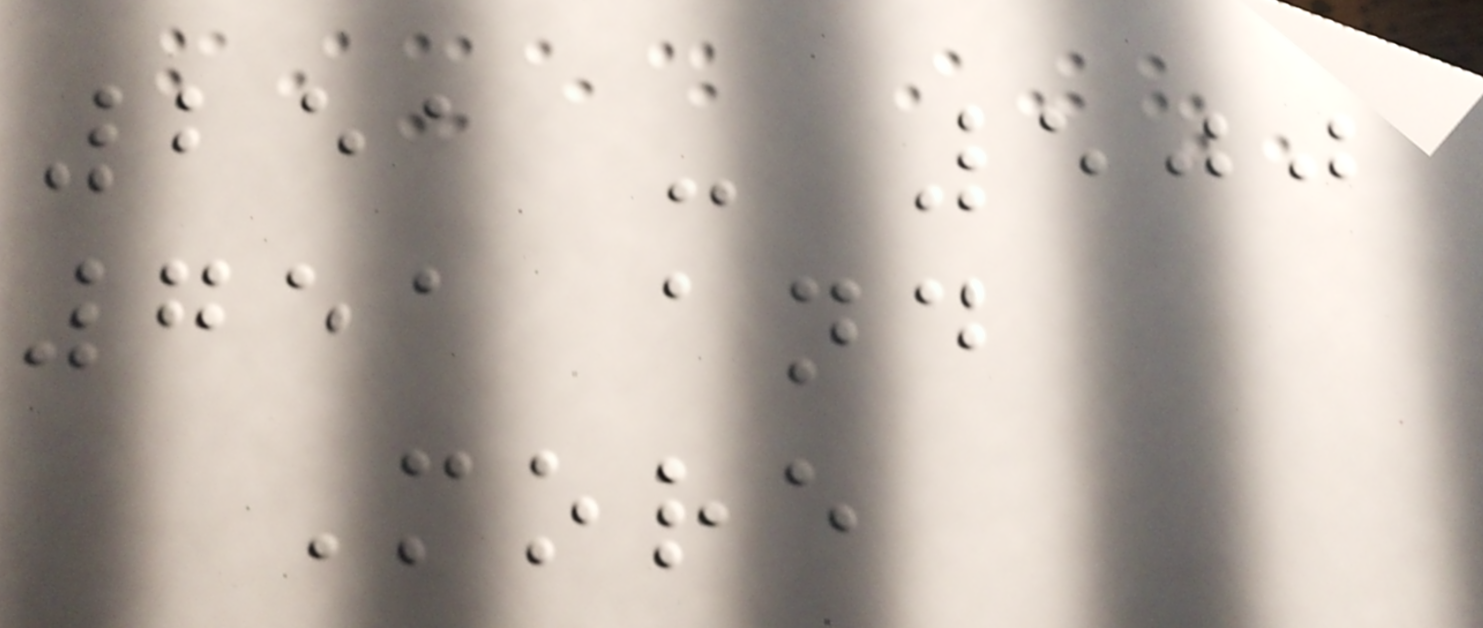251 - 500
751 and
More
